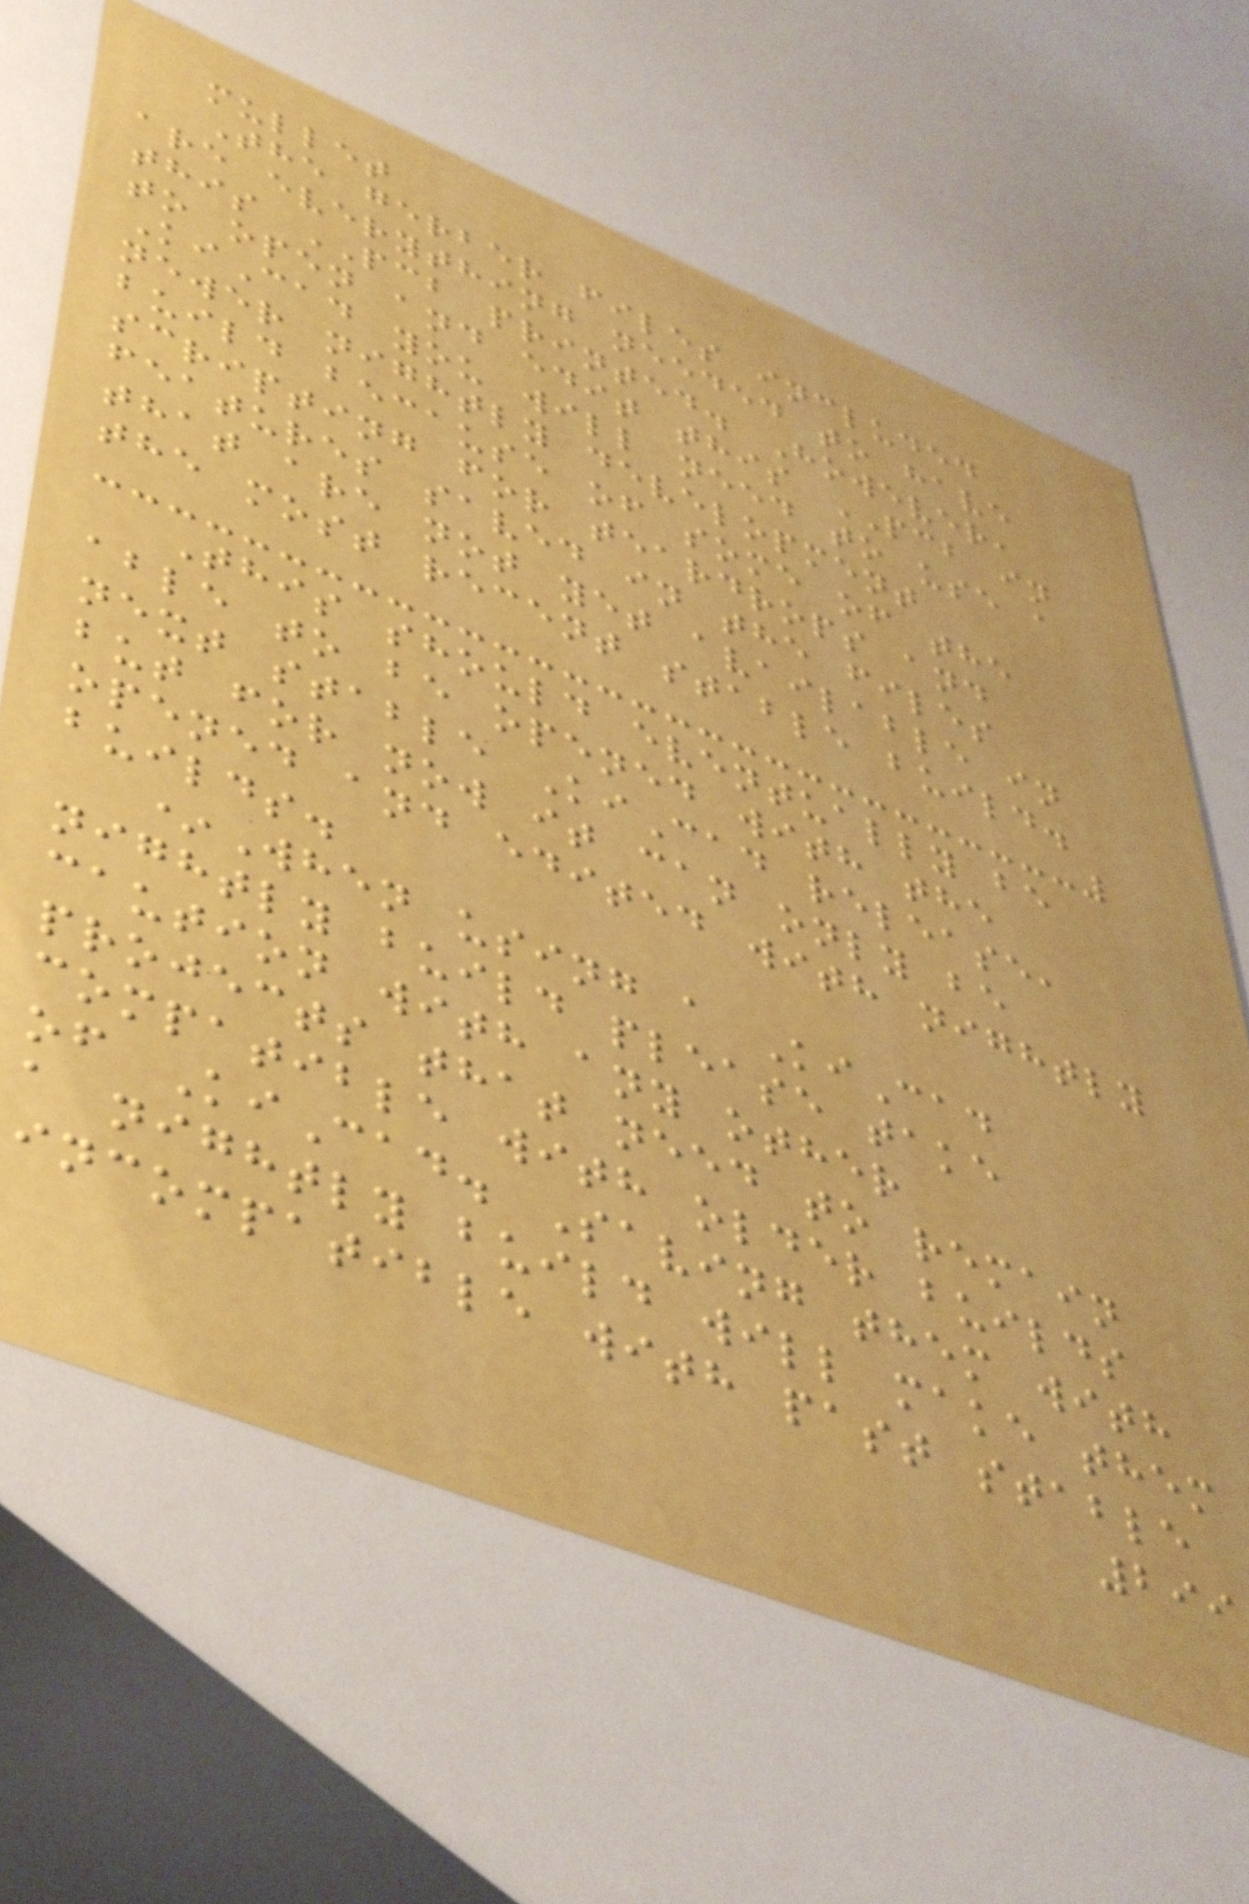mullet
The gerber files included
are everything needed to have
this PCB printed. However,
to open and edit this PCB in
KiCad you will need to use a
newer nightly development
build because of some of the
scripting for teardrops and
features saved in the files
that are not yet available in
the most recent stable build.
This should eventually be
able to be opened with the
next stable KiCad release,
but for now it can only be
opened and edited with nightly
builds.
*When using a KiCad
nightly build please take
caution with any other
projects that need to remain
compatible with older builds
of KiCad. Saving them with
a nightly build will make them
incompatible with past stable
299
